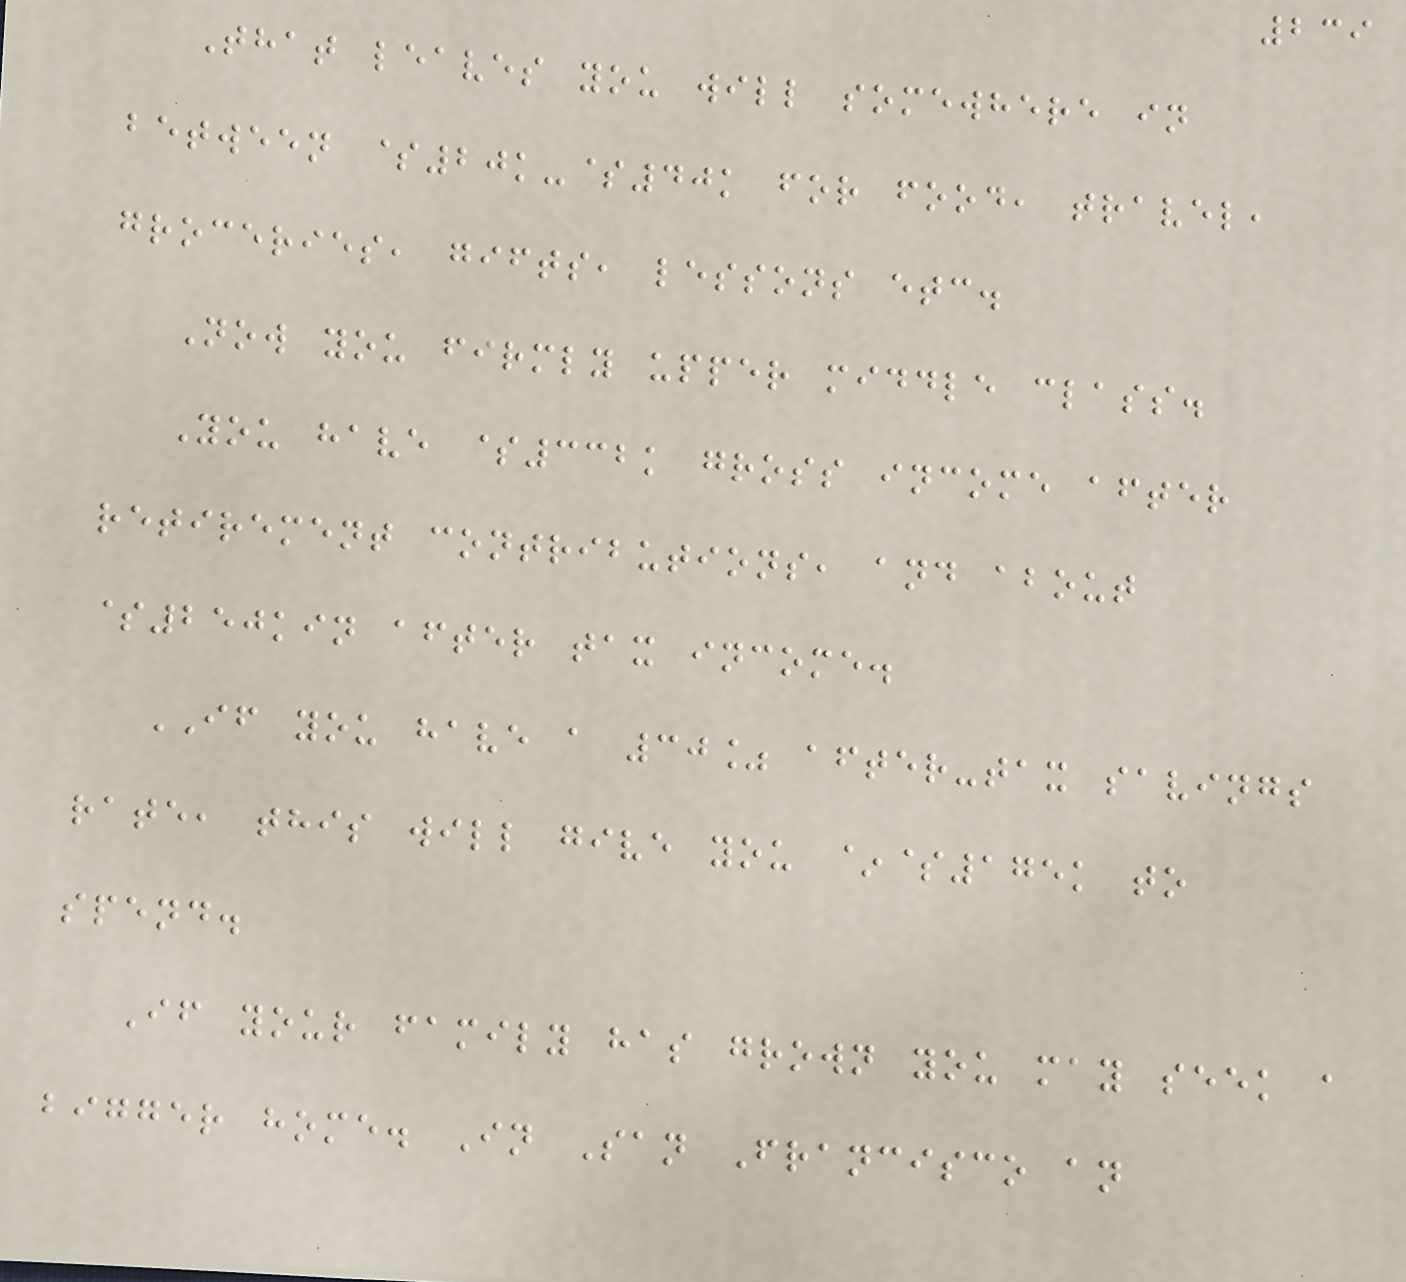239
That leaves you will somewhere in
between $20k-$40k for food, travel,
groceries, gifts, lessons etc.
Now you firmly upper middle class.
You have $332k gross income after
retirement contributions, and about
$250kin after tax income.
IF you have a 30% after-tax savings
rate, this will give you ~$175k to
spend.
If your family has grown you may seek a
bigger home. In San Francisco an
